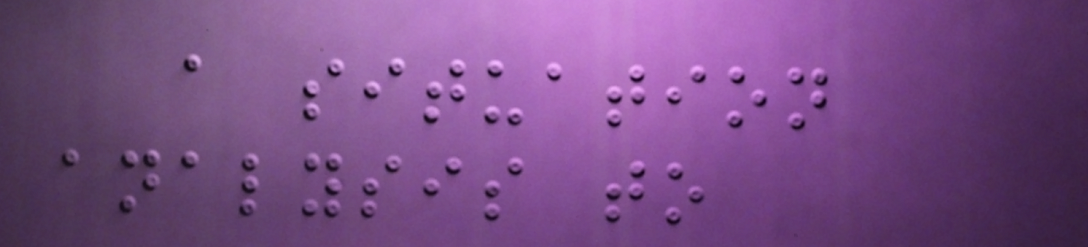a situation
analysis to
